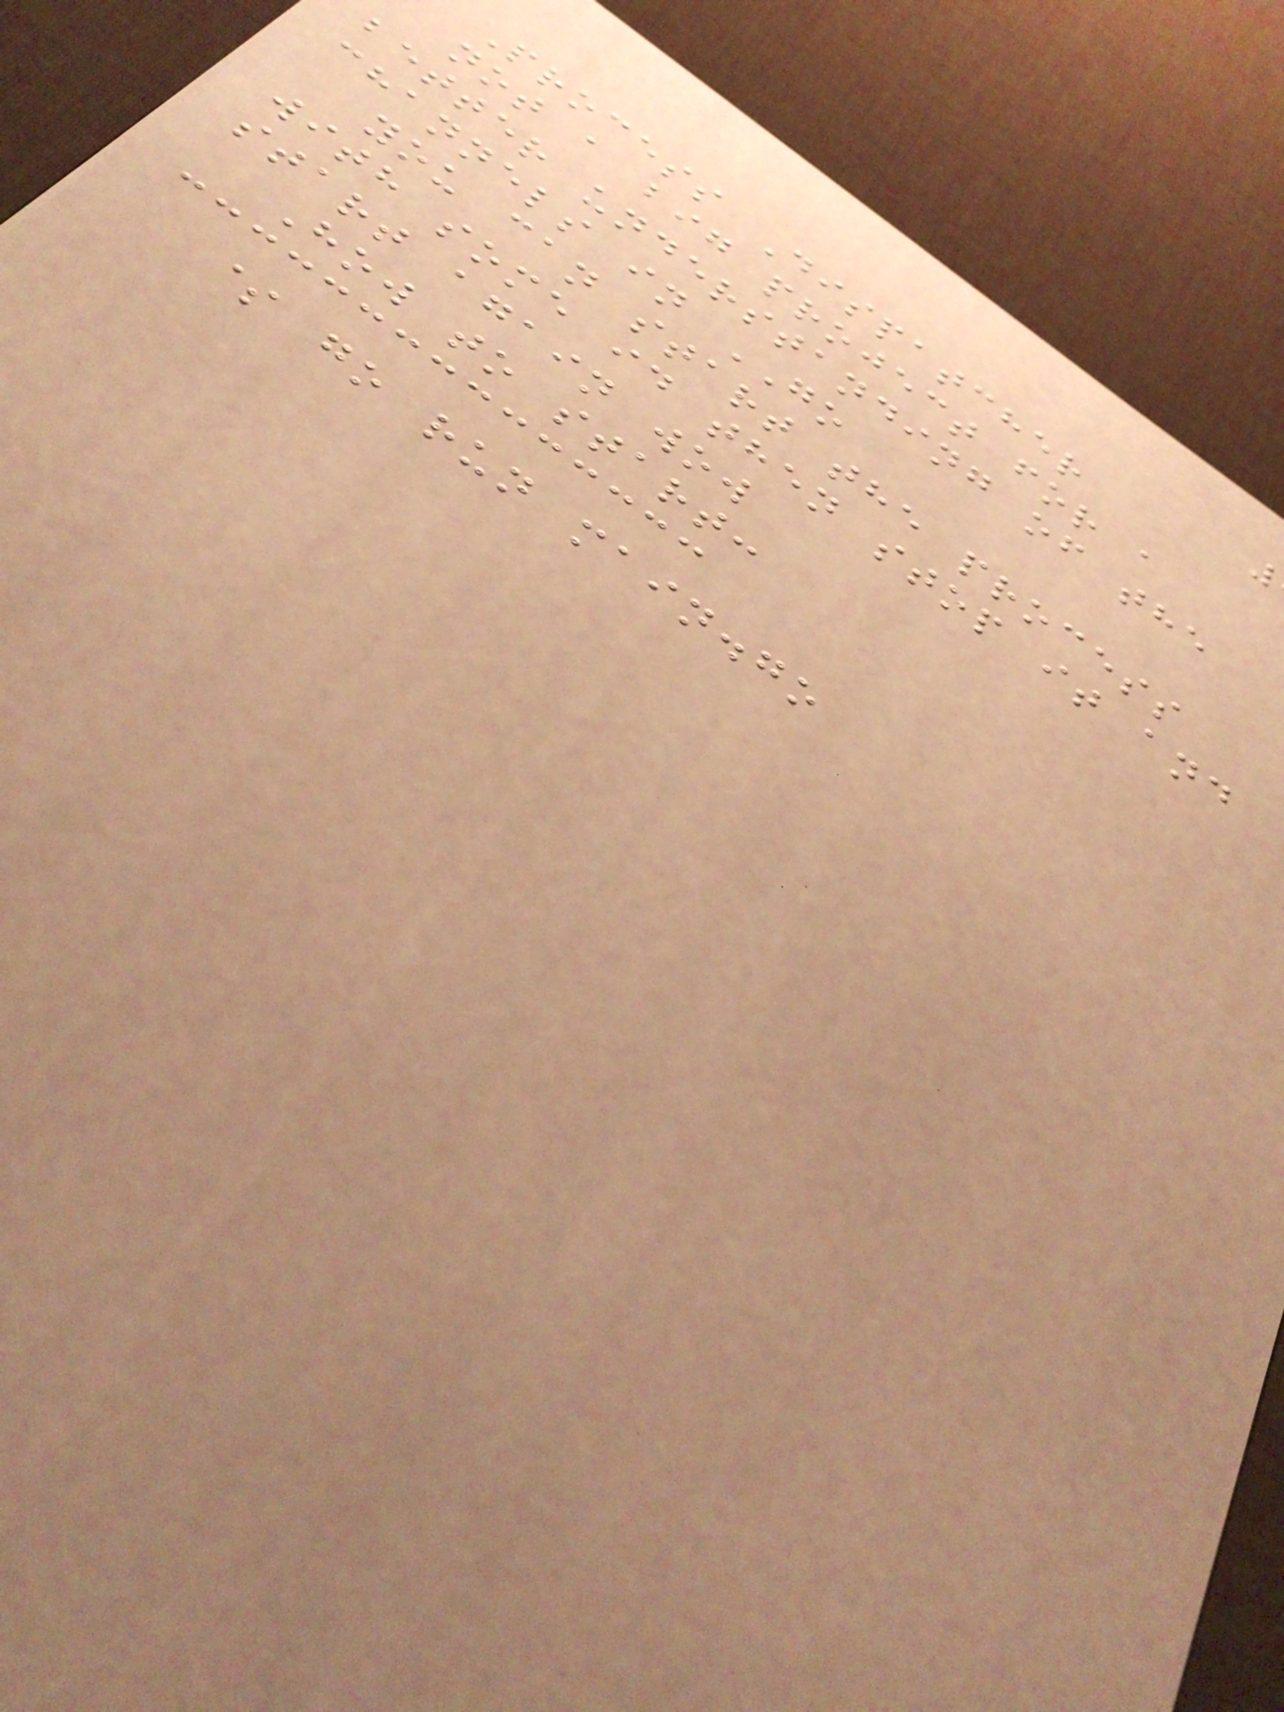Process Dispatcher
not a big project for a
better understanding of the
channels in GO
you can start the process
with some id then stop it and
start again wow
How to start:
$ go run main.go
